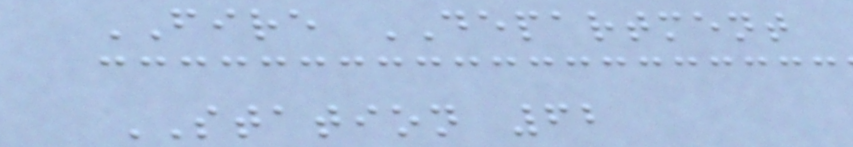FIRE DEPARTMENT
STATION 62
